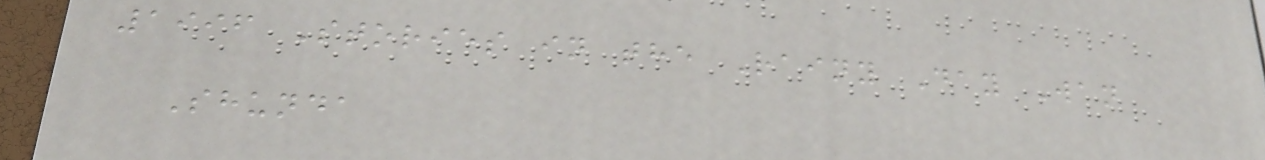1996 Stories in the Rainy Day Wan
Shunda
